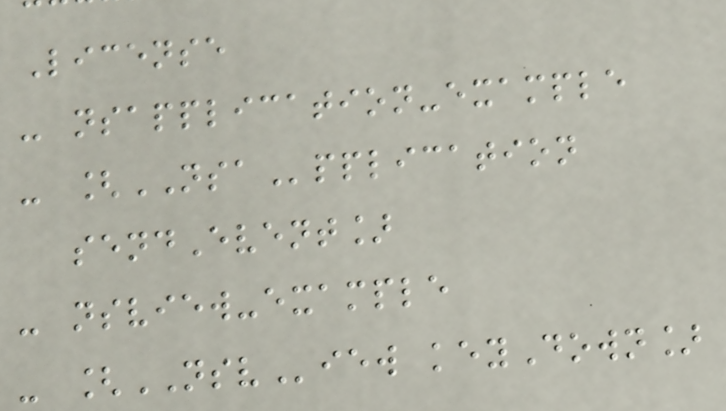License
- nsapplication-example
- [NSApplication
sendEvent]
- nsview-example
- [NSView keyDown]
